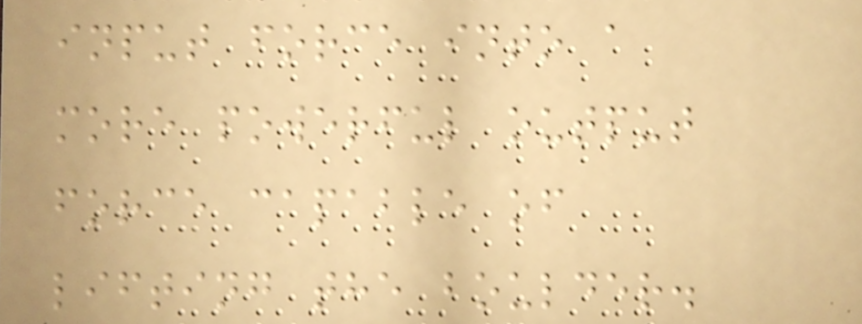input force into a
more powerful output
force capable of
lifting the boulder.
